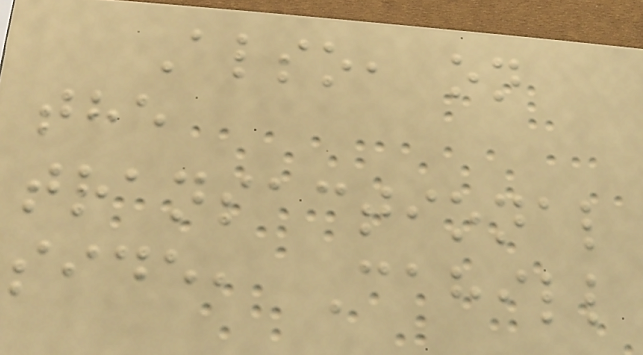Also, on
the
transactional
side, Cahill
